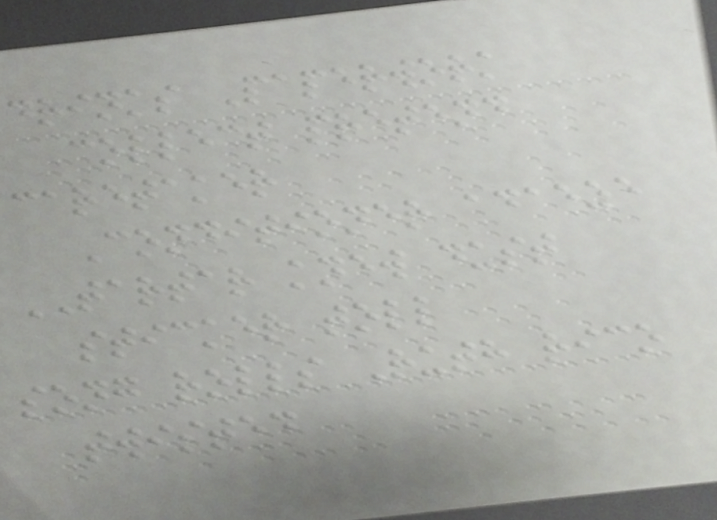drinks Paperwork
collect pretend
caretaker
Conditioner adaeze
TARTAR knew dust
sticker toll
song rolls Ruth rico
twisted
